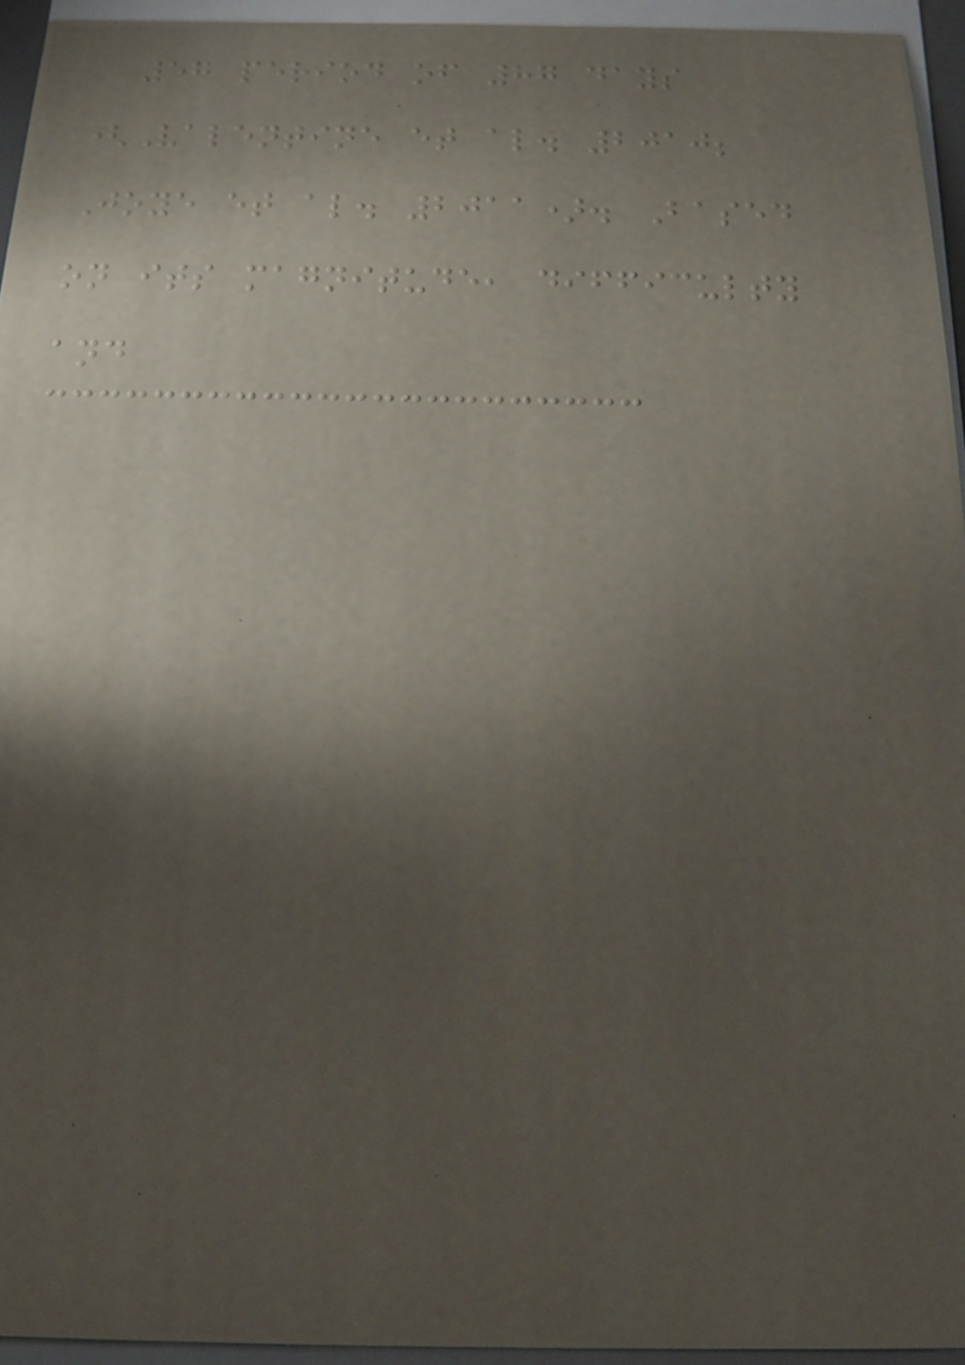57 period of 87 days
(Valentine et al. 2010;
Joye et al. 2011). Based
on its magnitude, difficulty
and
